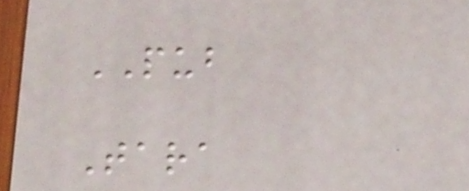PUB
Tara
